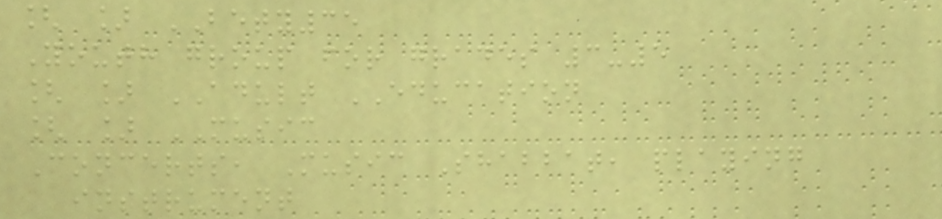[ ] BETY35
Youth group for grades 3-5
[ ] ADULT EDUCATION
[ ] MUSIC
Concerts, Music Shabbat, playing
instrument
